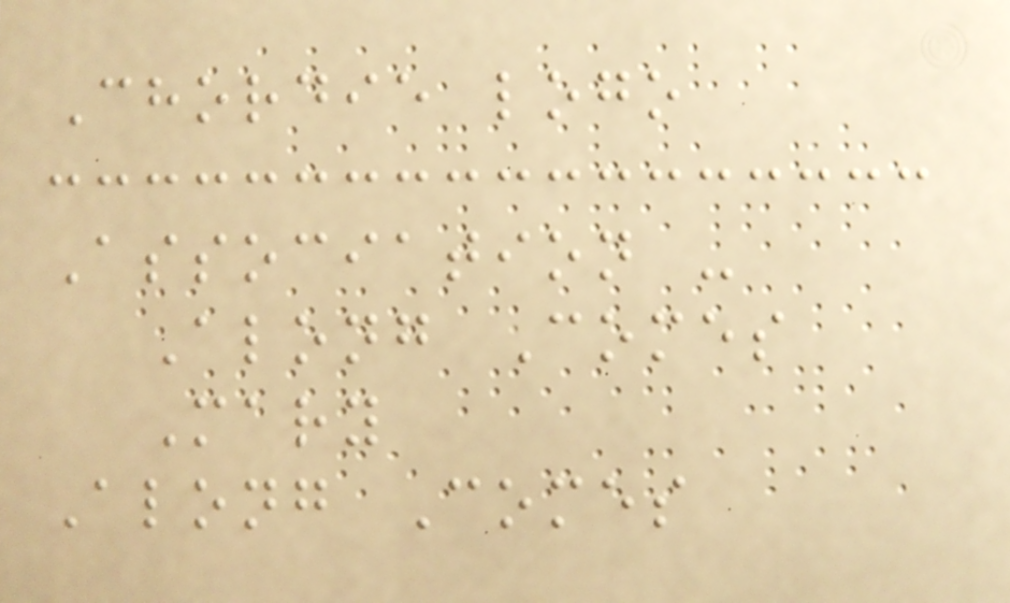Chordie logo
Association -
Along Comes
Mary
Along Comes
